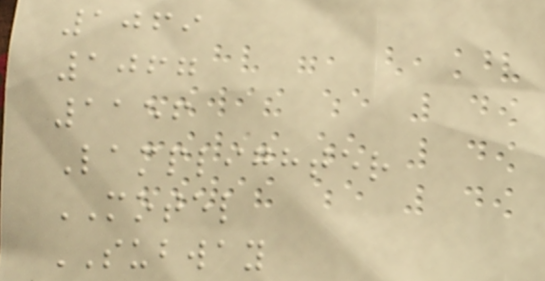1069
1067
1156
Lamplighter
MOTEL
SUBWAY
